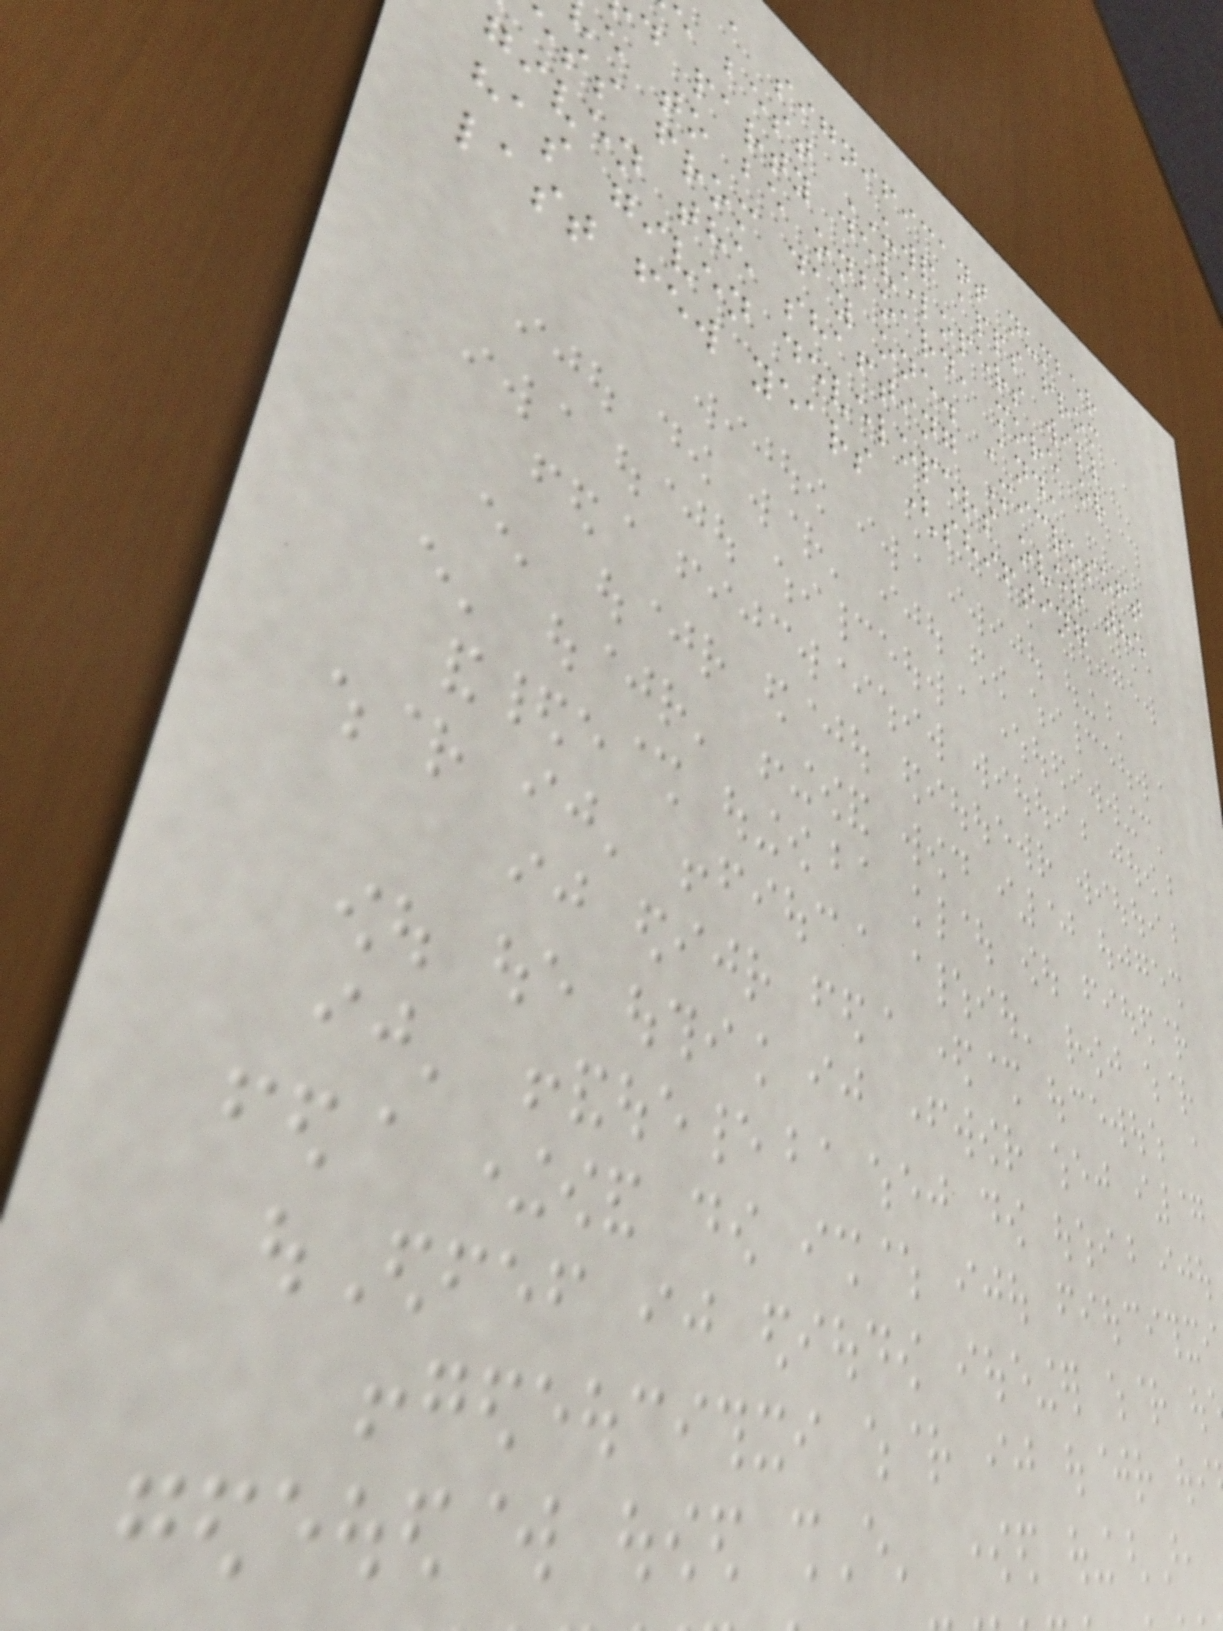a significant number
e best UWP apps from
d party developers will
e to be onboard, more or
ess from day one. And,
given the shafting Microsoft
has given developers over the
last few years (shifting
